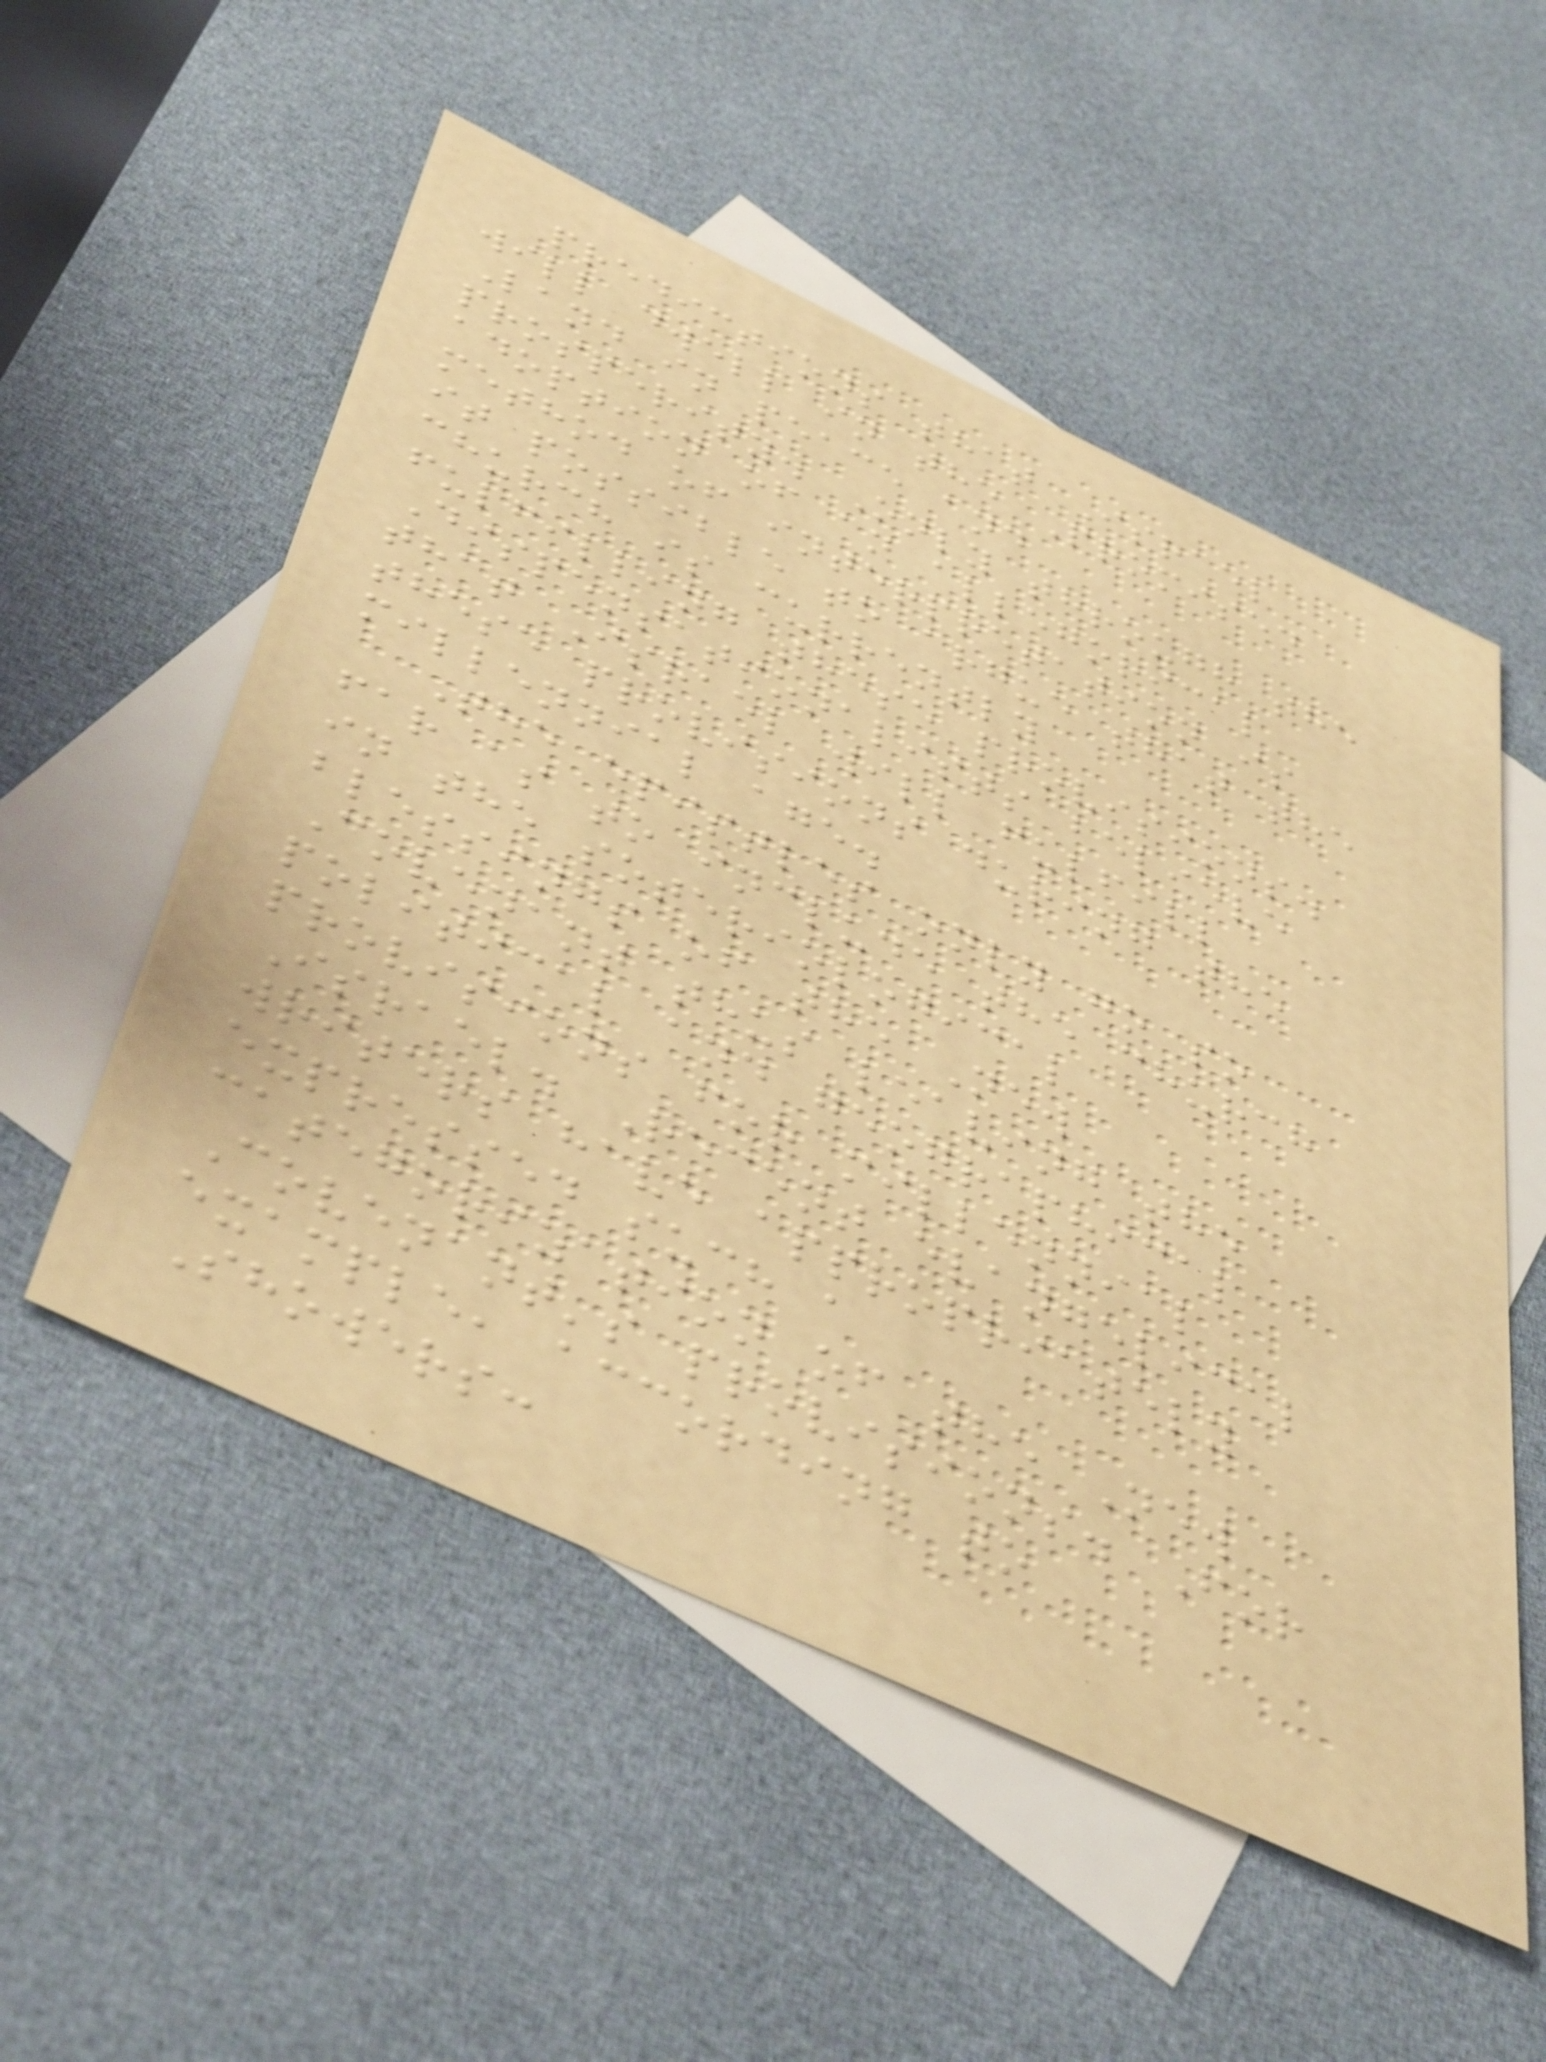predictions that Israel
will dwell in the Promised
Land in peace and
prosperity. Only through the
adoption of an allegorical
method of interpretation is
it possible to argue that the
church is currently
fulfilling these provisions.
Dispensationalists believe
that Israel will fulfill
these provisions during the
millennial age.
The epistles only go so
far as to include the church
in the soteriological
blessings of the New
Covenant thus leaving the
political and geographical
provisions for millennial
Israel. Recent evangelical
writers have appropriately
expressed such a
categorization of the New
Covenant's provisions. For
example, according to
Showers:
